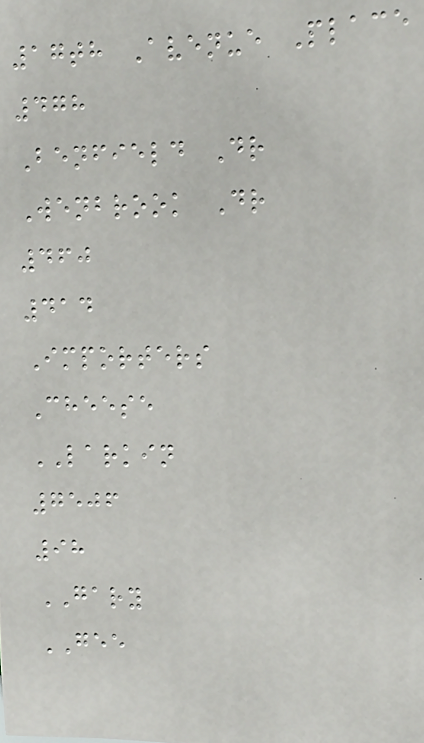17th Avenue Place
478
Benfield Dr
Wenbrook Dr
460
414
Importers
Cheese
LARKIN
7506
98
GARY
GEE
